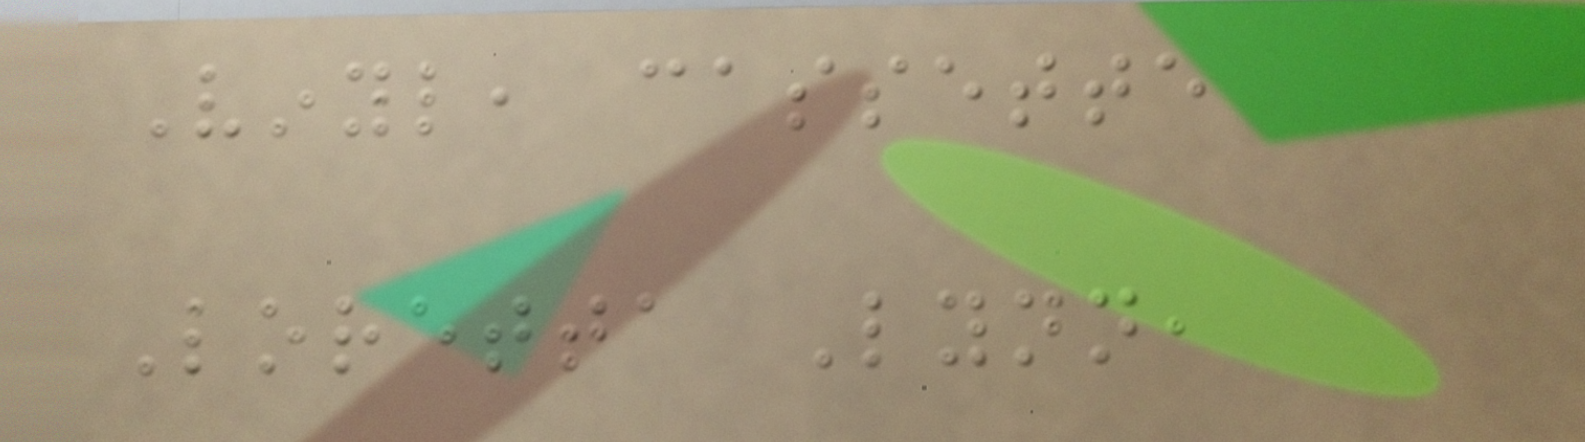Vinyl, cassette
Loretta Lynn,
